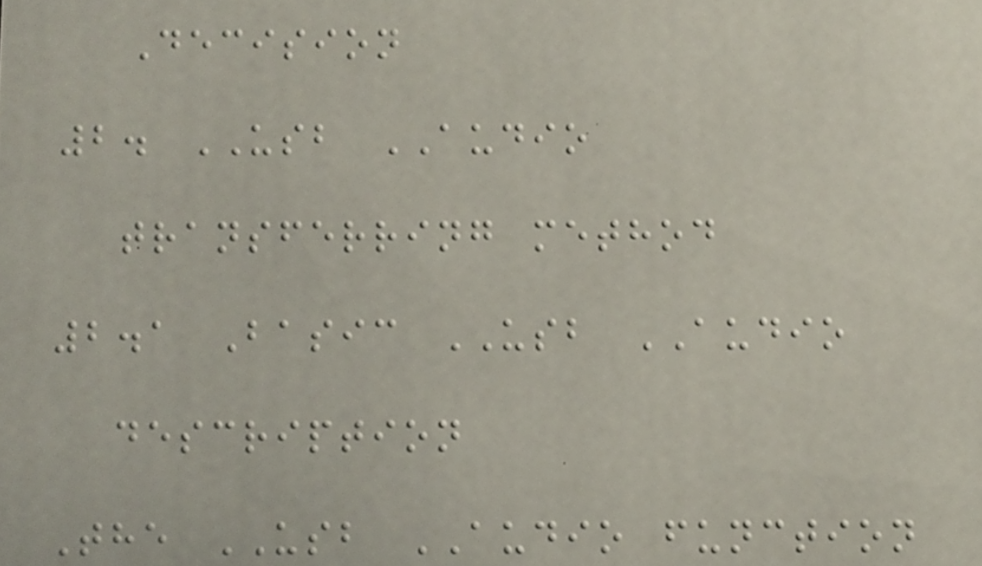Decision
2. USB AUDIO
transferring method
2.1 Basic USB AUDIO
description
The USB AUDIO function
